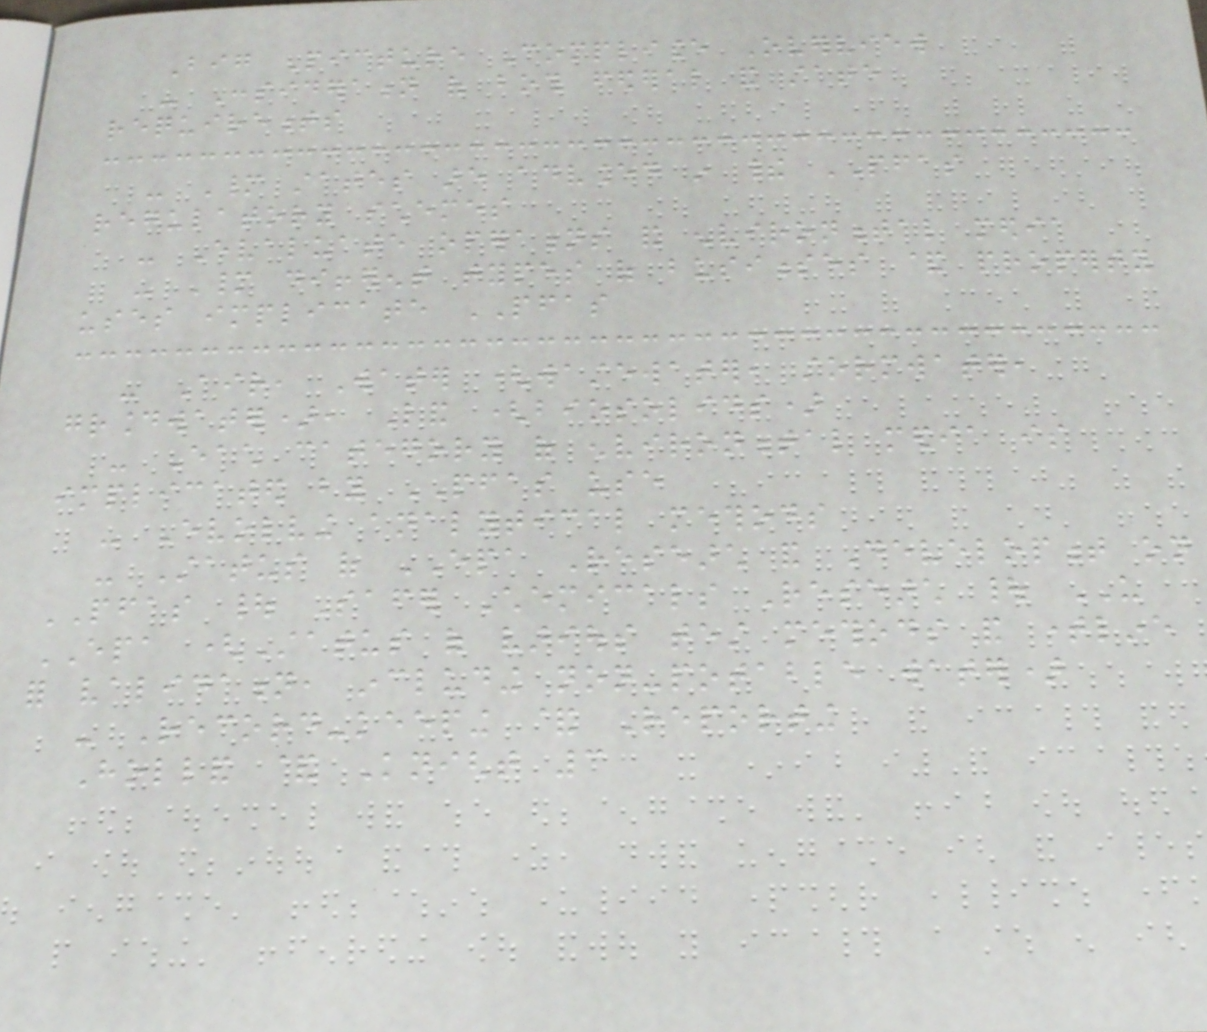Big Picture Compliance Overview
- Consideration of both federal and state
requirements
- Many states are advanced in their PFAS
regulatory schemes
- Evaluate operations and environmental media
- Many different types of businesses & property
uses implicate PFAS
- Air, Water (wastewater, stormwater,
groundwater), Land (biosolids)
- Each category of environmental media is
implicated by PFAS use
- Evolving analytical methods
- Status of EPA Research and Development on
PFAS | Safer Chemicals Research | US
EPA (Status of various test methods and timeline
for validation, including non-potable water)
- Record-keeping & Reporting
Holland & Knight 3
